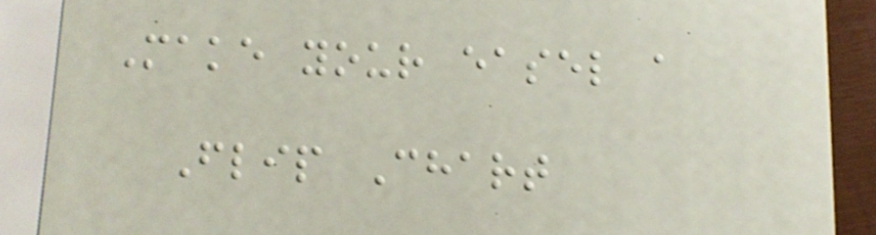Make your easel a
Flip Chart
